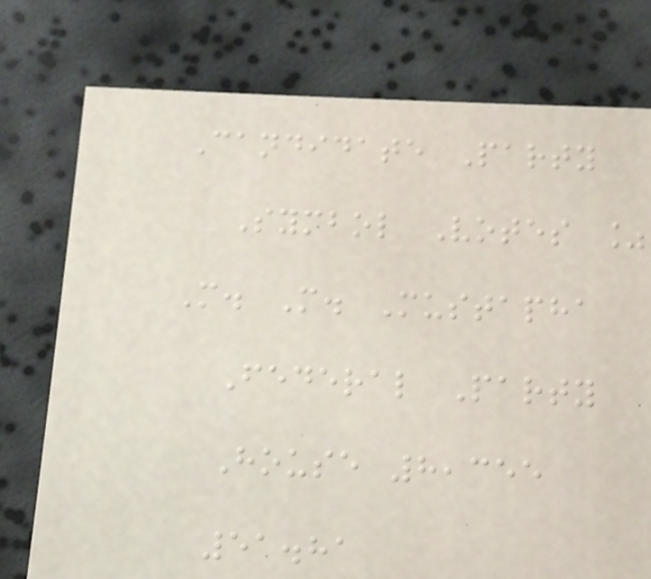Candidate Party
Symbol Votes %
M. M. Mustapha
Federal Party
House 8,355
51.81
